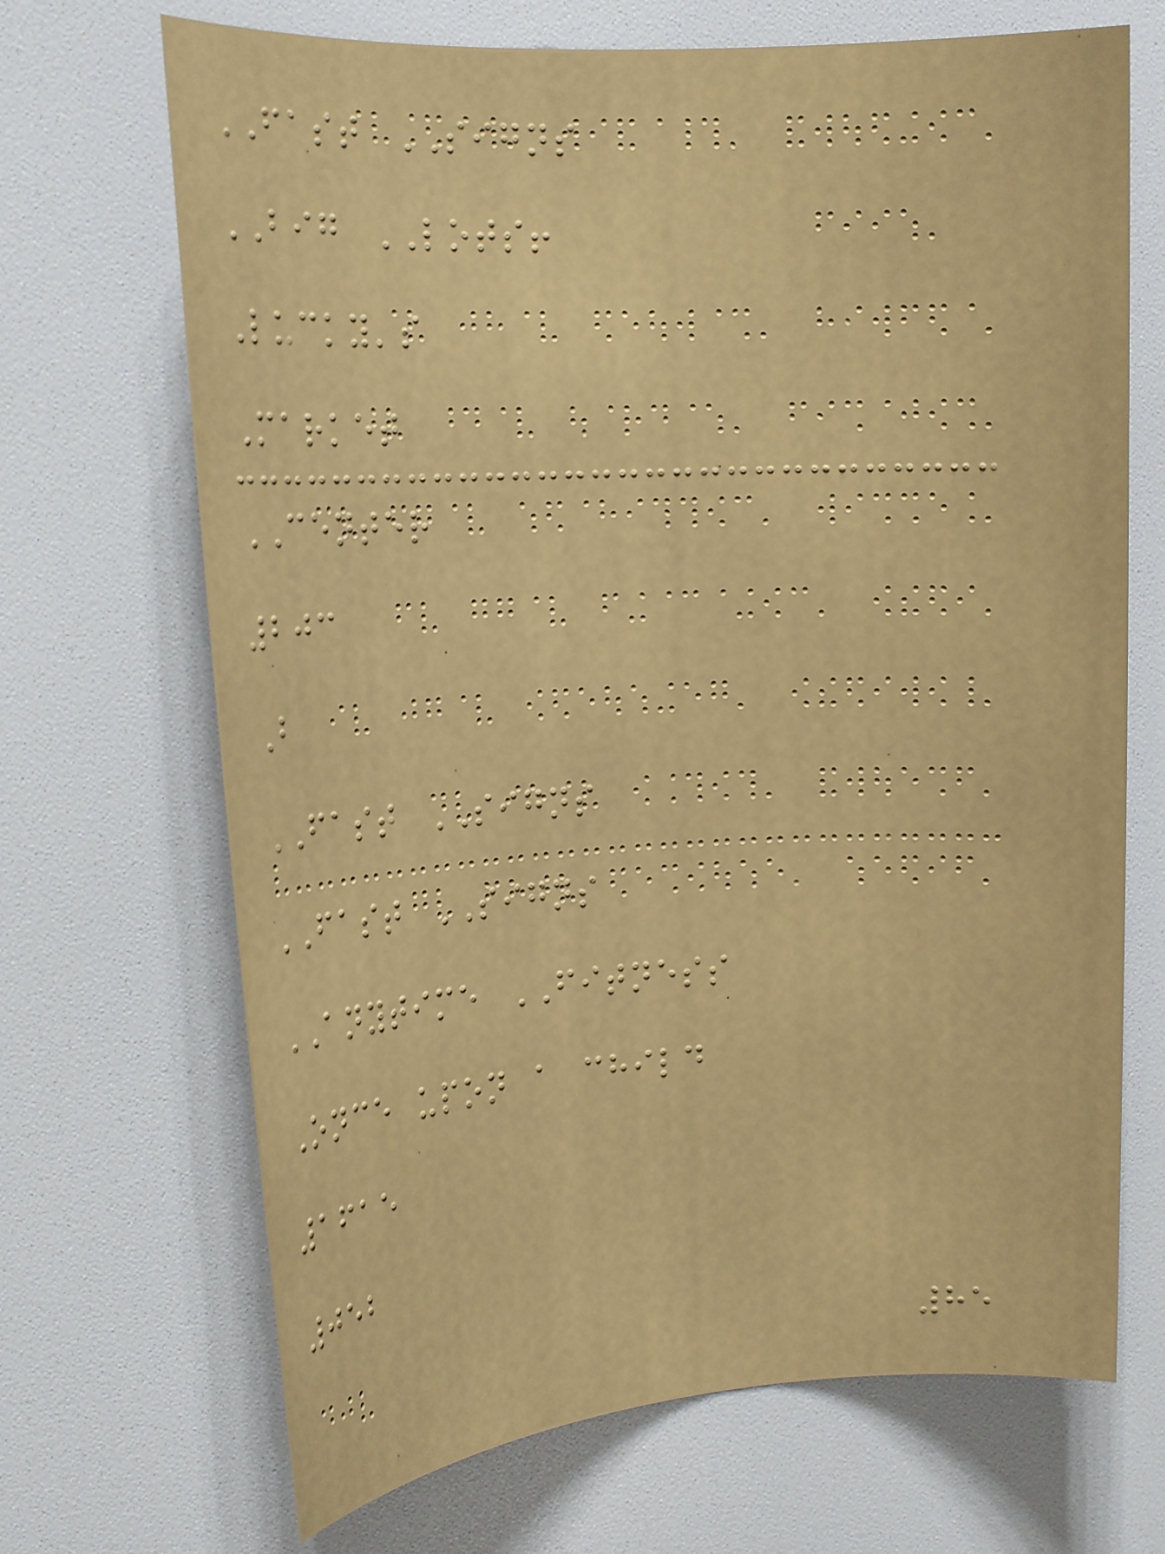FAST SIGNS
BIG LOTS!
Lucky's
Market
CENTER
203
B
FAST SIGNS
FAST SIGNS
ANYTIME FITNESS
Once upon a child
1615
052
85
